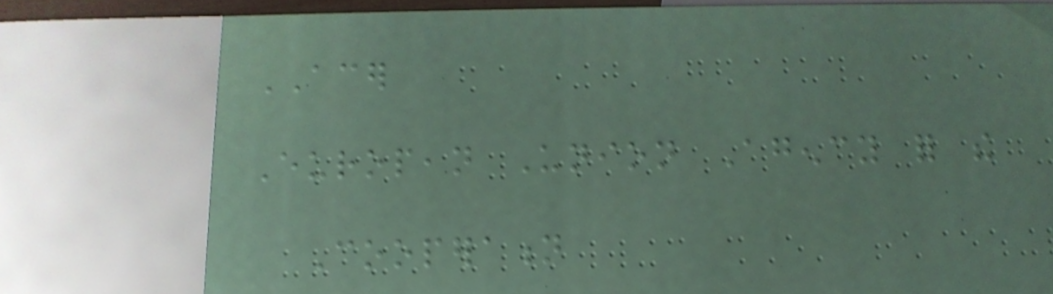ACER
European Union Agency for the
Cooperation
